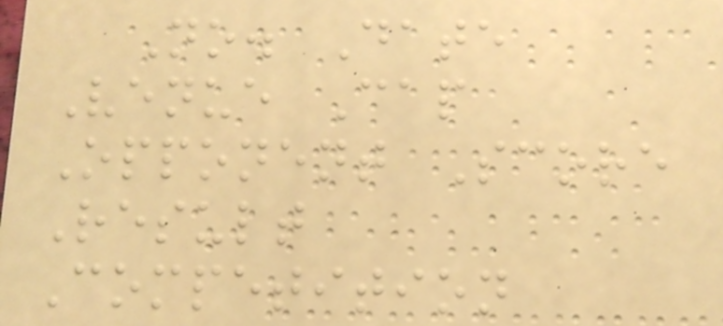No. Date
Venue Cap
Opponent Score
Result
Competition
